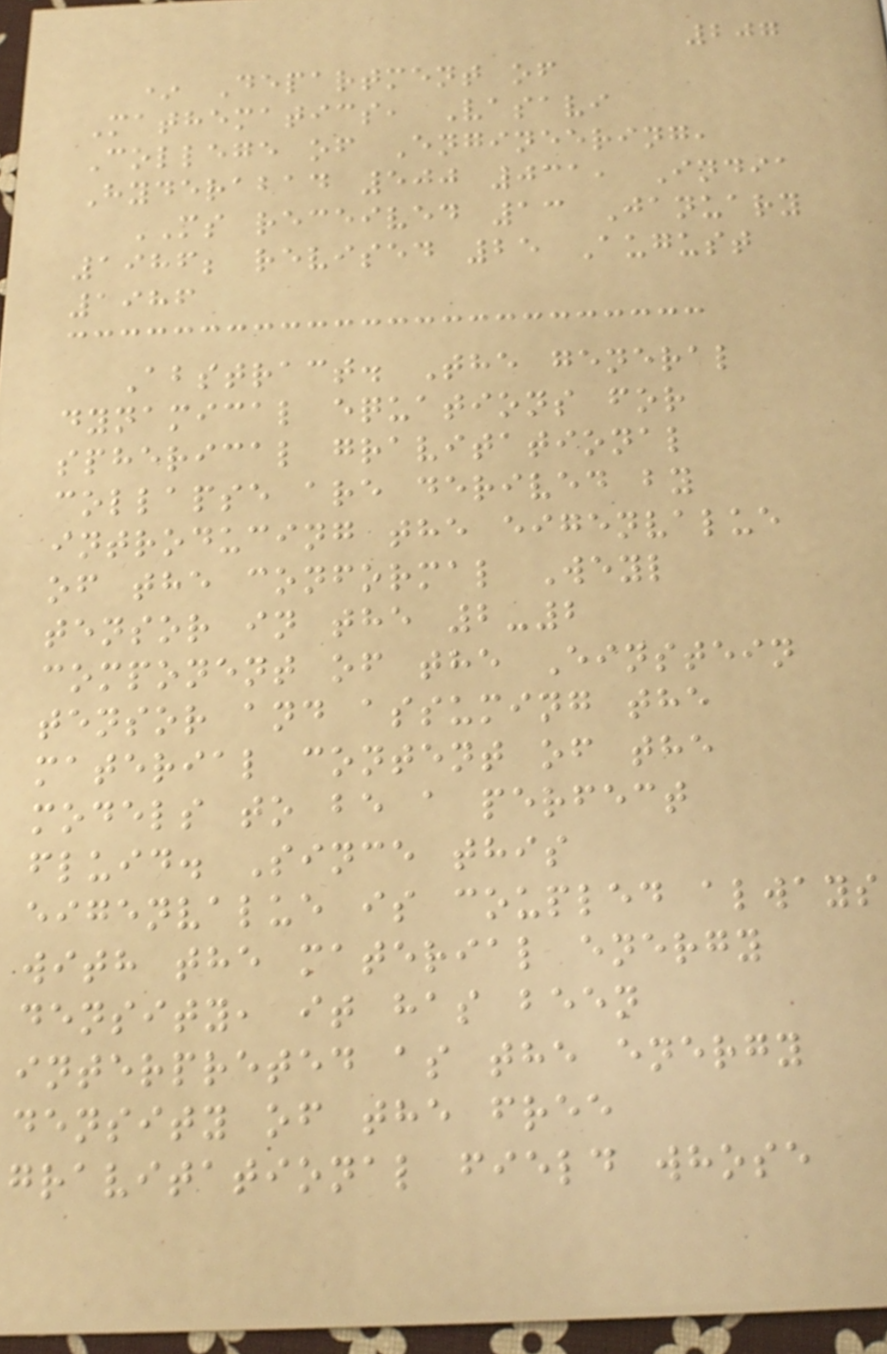207
* Department of
Mathematics, Vasavi
College of Engineering,
Hyderabad 500 031, India
MS received 13 January
1986; revised 25 August
1986
Abstract. The general
dynamical equations for
spherical gravitational
collapse are derived by
introducing the eigenvalue
of the conformal Weyl
tensor in the 2-2
component of the Einstein
tensor and assuming the
material content of the
models to be a perfect
fluid. Since this
eigenvalue is coupled always
with the material energy
density, it has been
interpreted as the energy
density of the free
gravitational field whose
